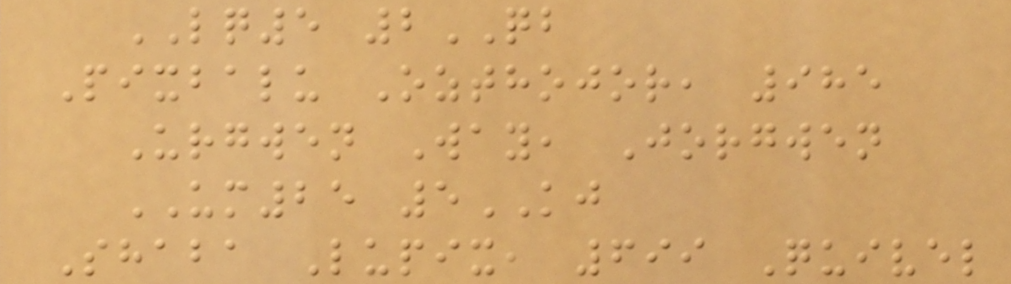LQ5 2QB
Pixbalu Ozthojor, 985
Urgwen Way, Jorgwen
UM25 5KJ
Shaba Lupix, 699 Quivel
